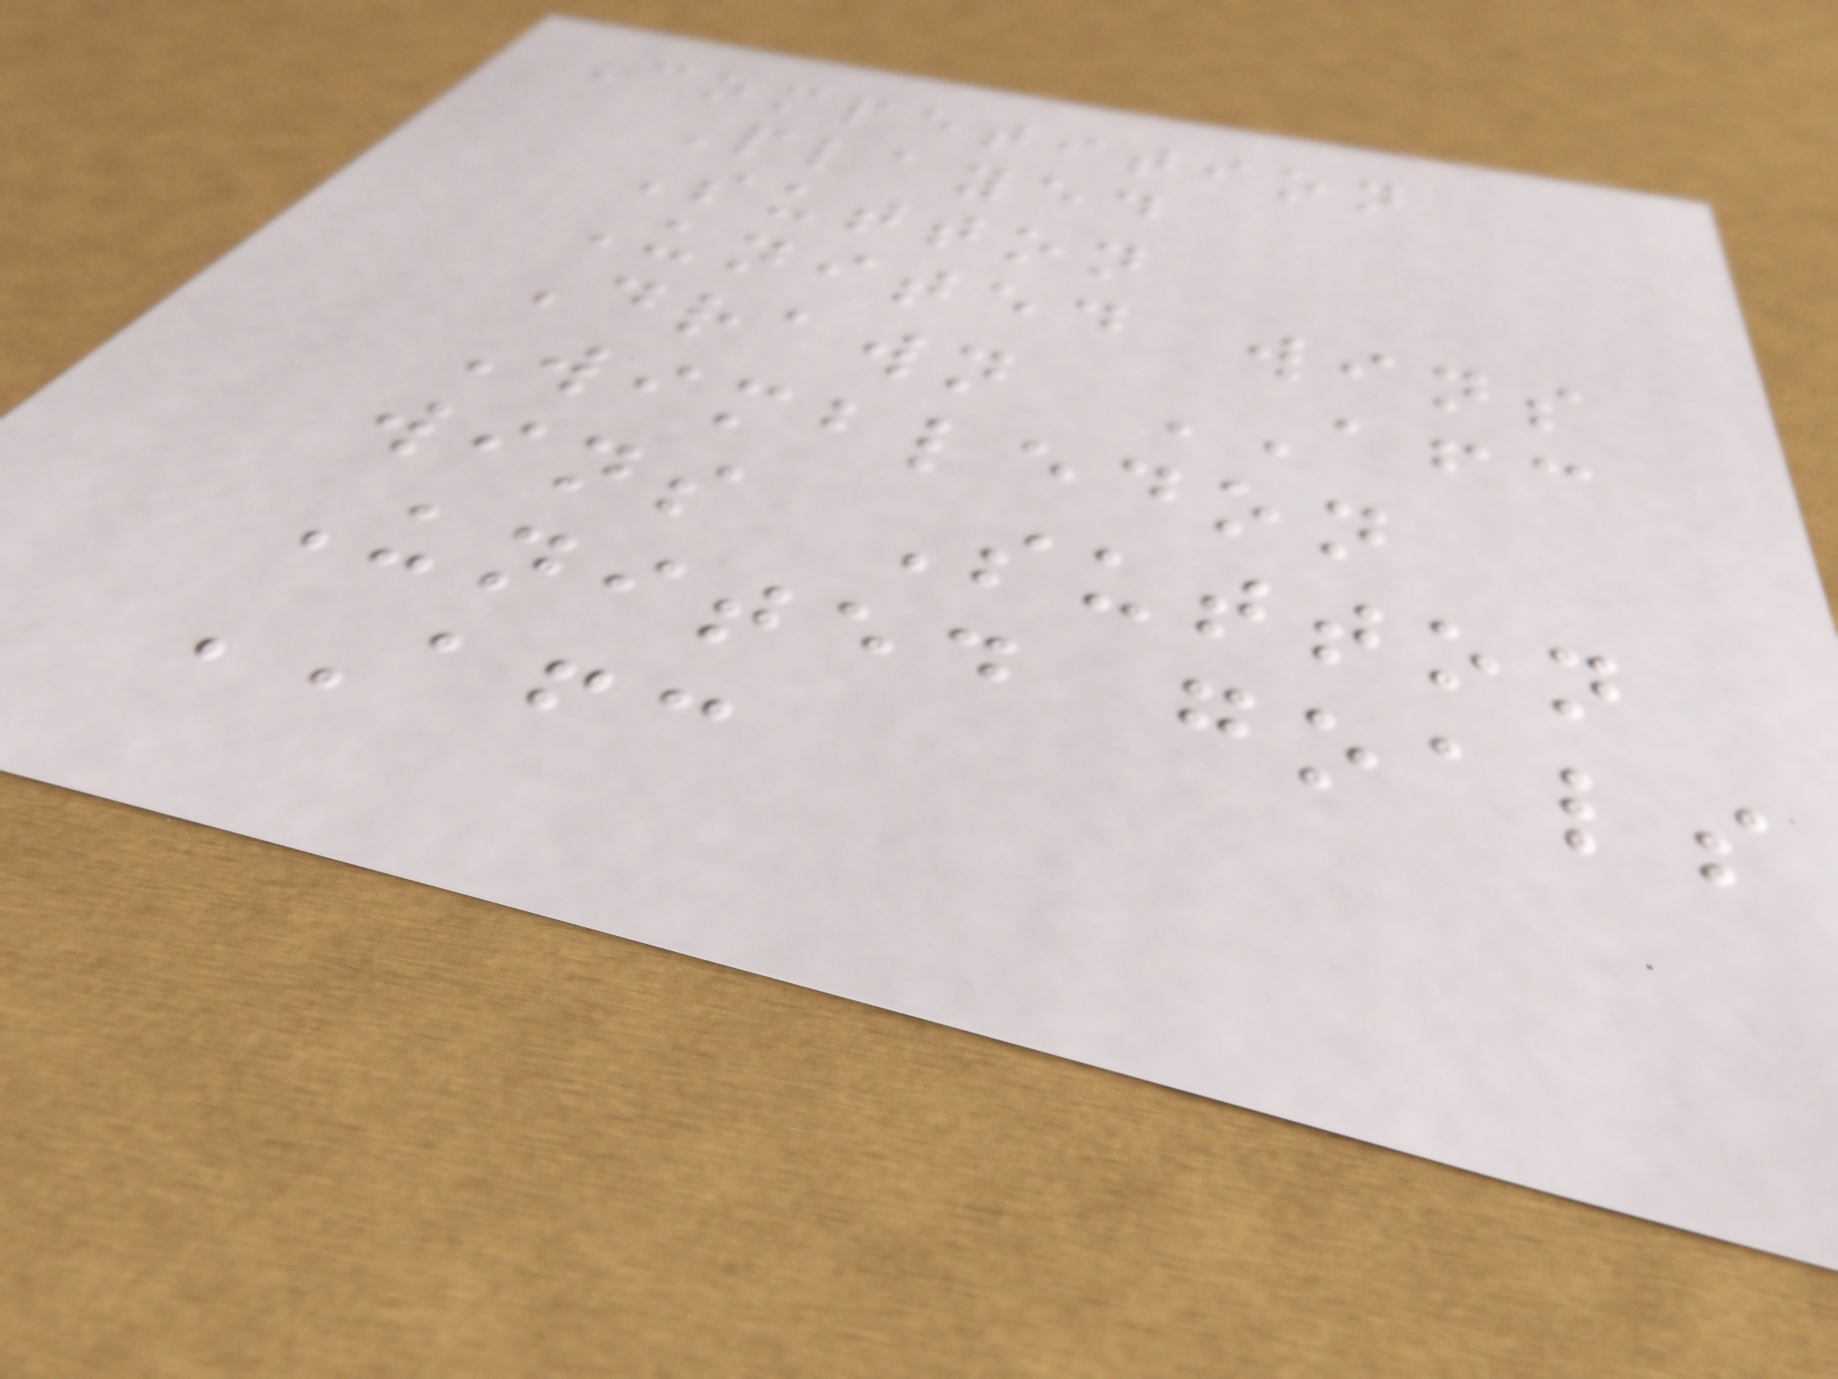Competition
Played
Sutton
United wins
Drawn AFC
Wimbledon
wins Sutton
United goals
AFC
